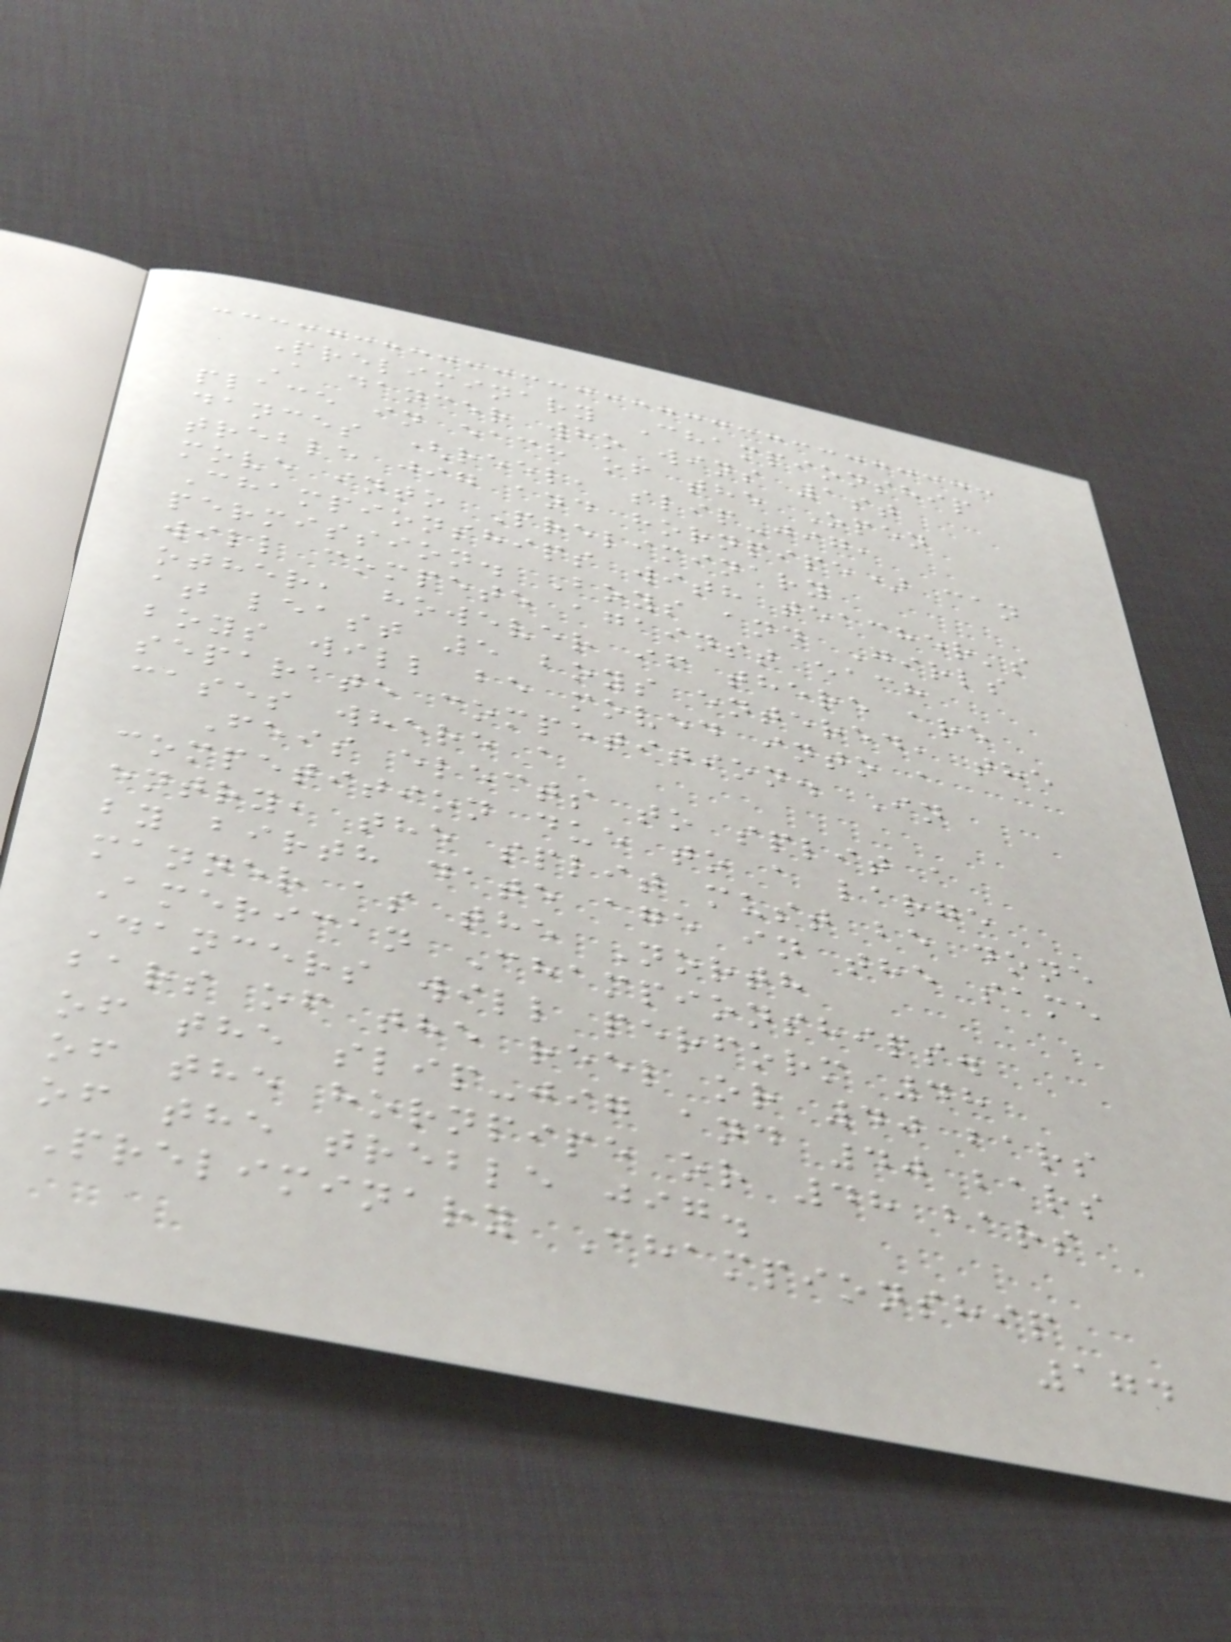Preliminary Championship
A dancer who wins 1st
place in each of the Open
dances (reel, slip-jig,
treble jig and hornpipe) can
move into Preliminary
Championships with teacher's
permission. Boys and Girls
will compete against each
other, however if there are
at least 5 boys entered, the
boys will be moved into a
separate competition. In
cases where a
Feis elects to split a
competition due to a large
entry, the split must be done
by birth date age in the same
manner as the North
American Championships.
Dancers will perform 48
bars of the reel or 40 bars
of the slip-jig and 40 bars
of the hornpipe or 48 bars
of the treble jig.
Preliminary Championship
174
